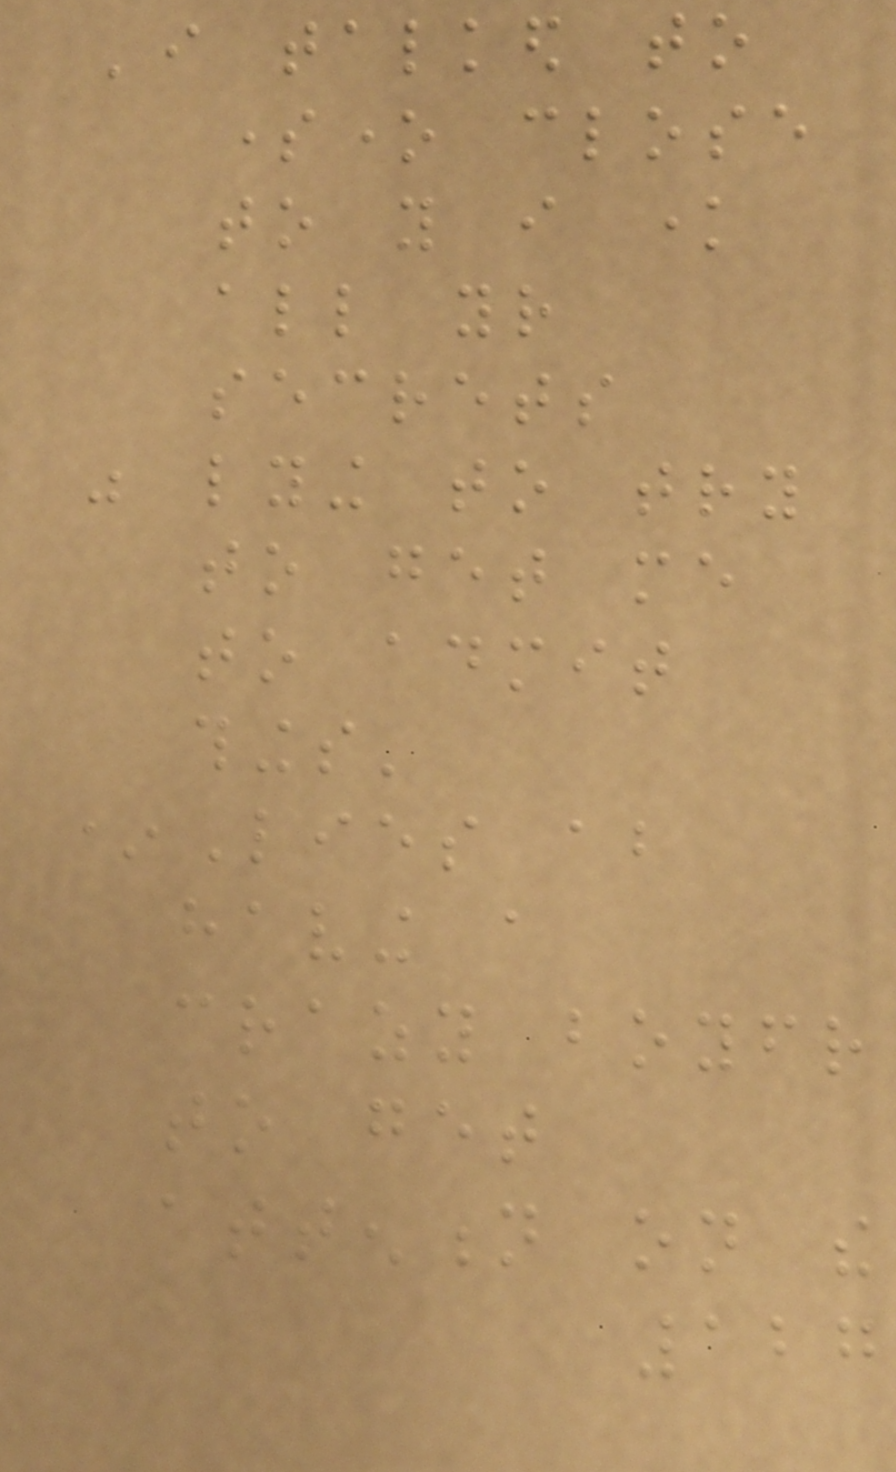'i talked to
someone close
to you i know
all your
secrets
was lying to try
to get me
to admit
things'
*Lies about
having a
crazy boyfriend
to get
attention on the
127
